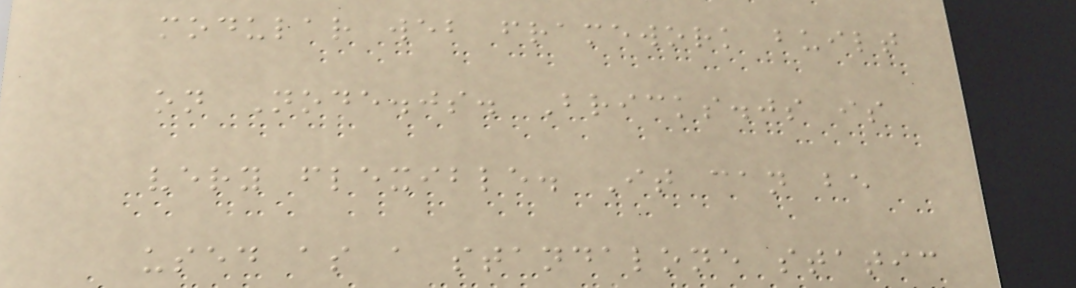modular web framework built
on Node.js. Bricks.js is
very flexible. It can be
used as a standalone static
